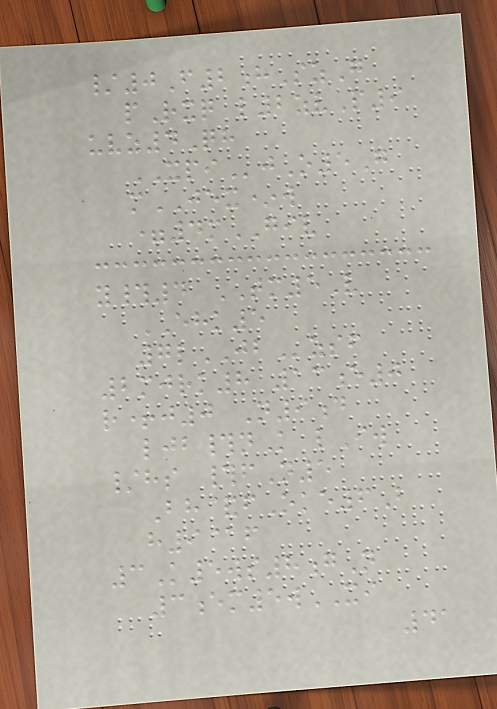/0F2hSzG
pRxq l2zvP9
uvz4Qh
XPIjO5G
mJEX*w
=4mGIV
y#4 TM5V
EHK5
7lJBzsf
2mjrk8 13e0
r+j0 N9d
ljb#nK lIw
/hs #fN5
Bh&fOke6B
h9@f
3K5ws8gN
3em5wXI
41
